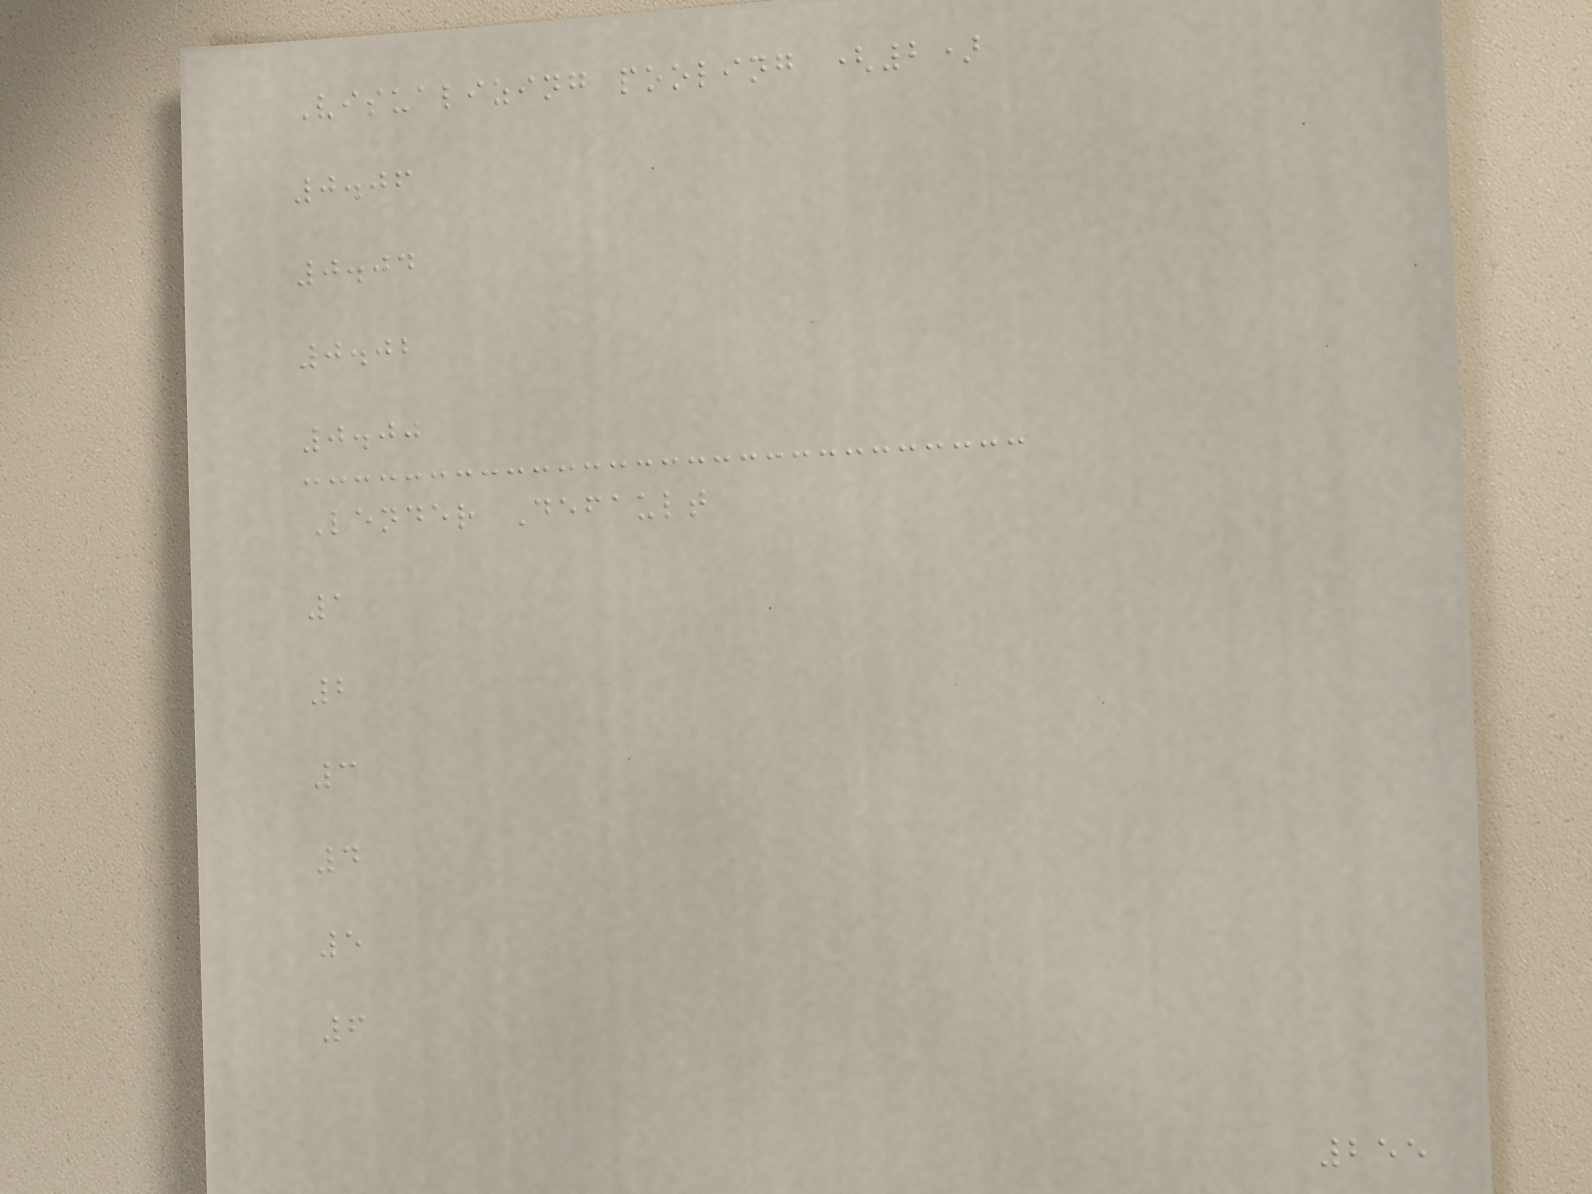Visualizing pooling (2)
0.06
0.04
0.02
0.00
Lender Default
1
2
3
4
5
6
255
